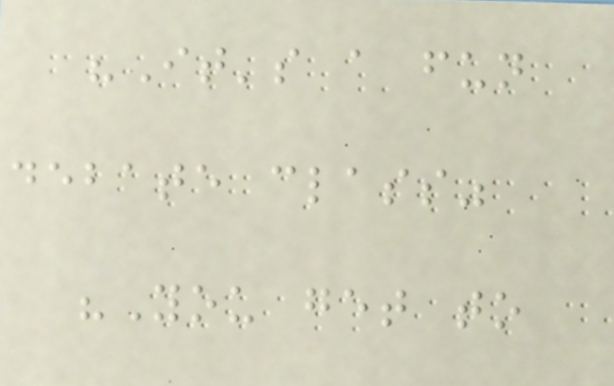"It's a fun
debate class"
"You get to
